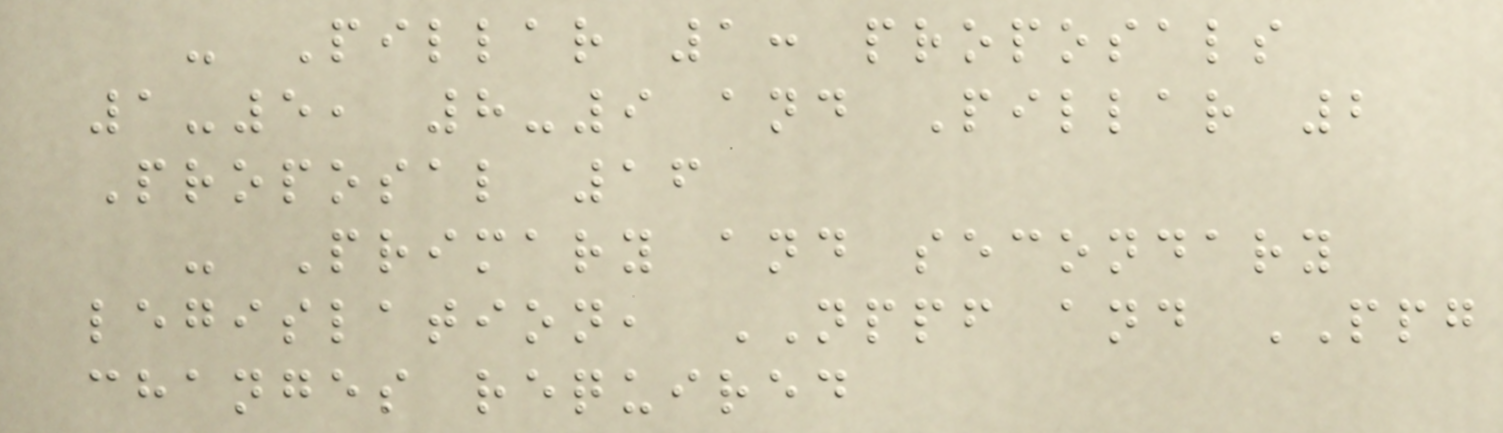- Pillar 1: proposals
1-5, 8-9 and Pillar 2
Proposal 16
- Primary and secondary
legislation, NPPF and PPG
changes required
